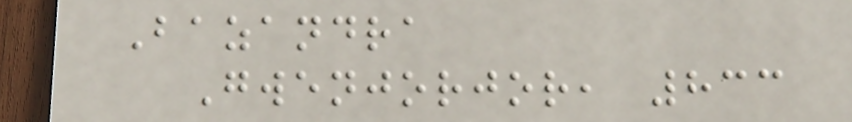Bazandra
Gwenjorjor, 833
